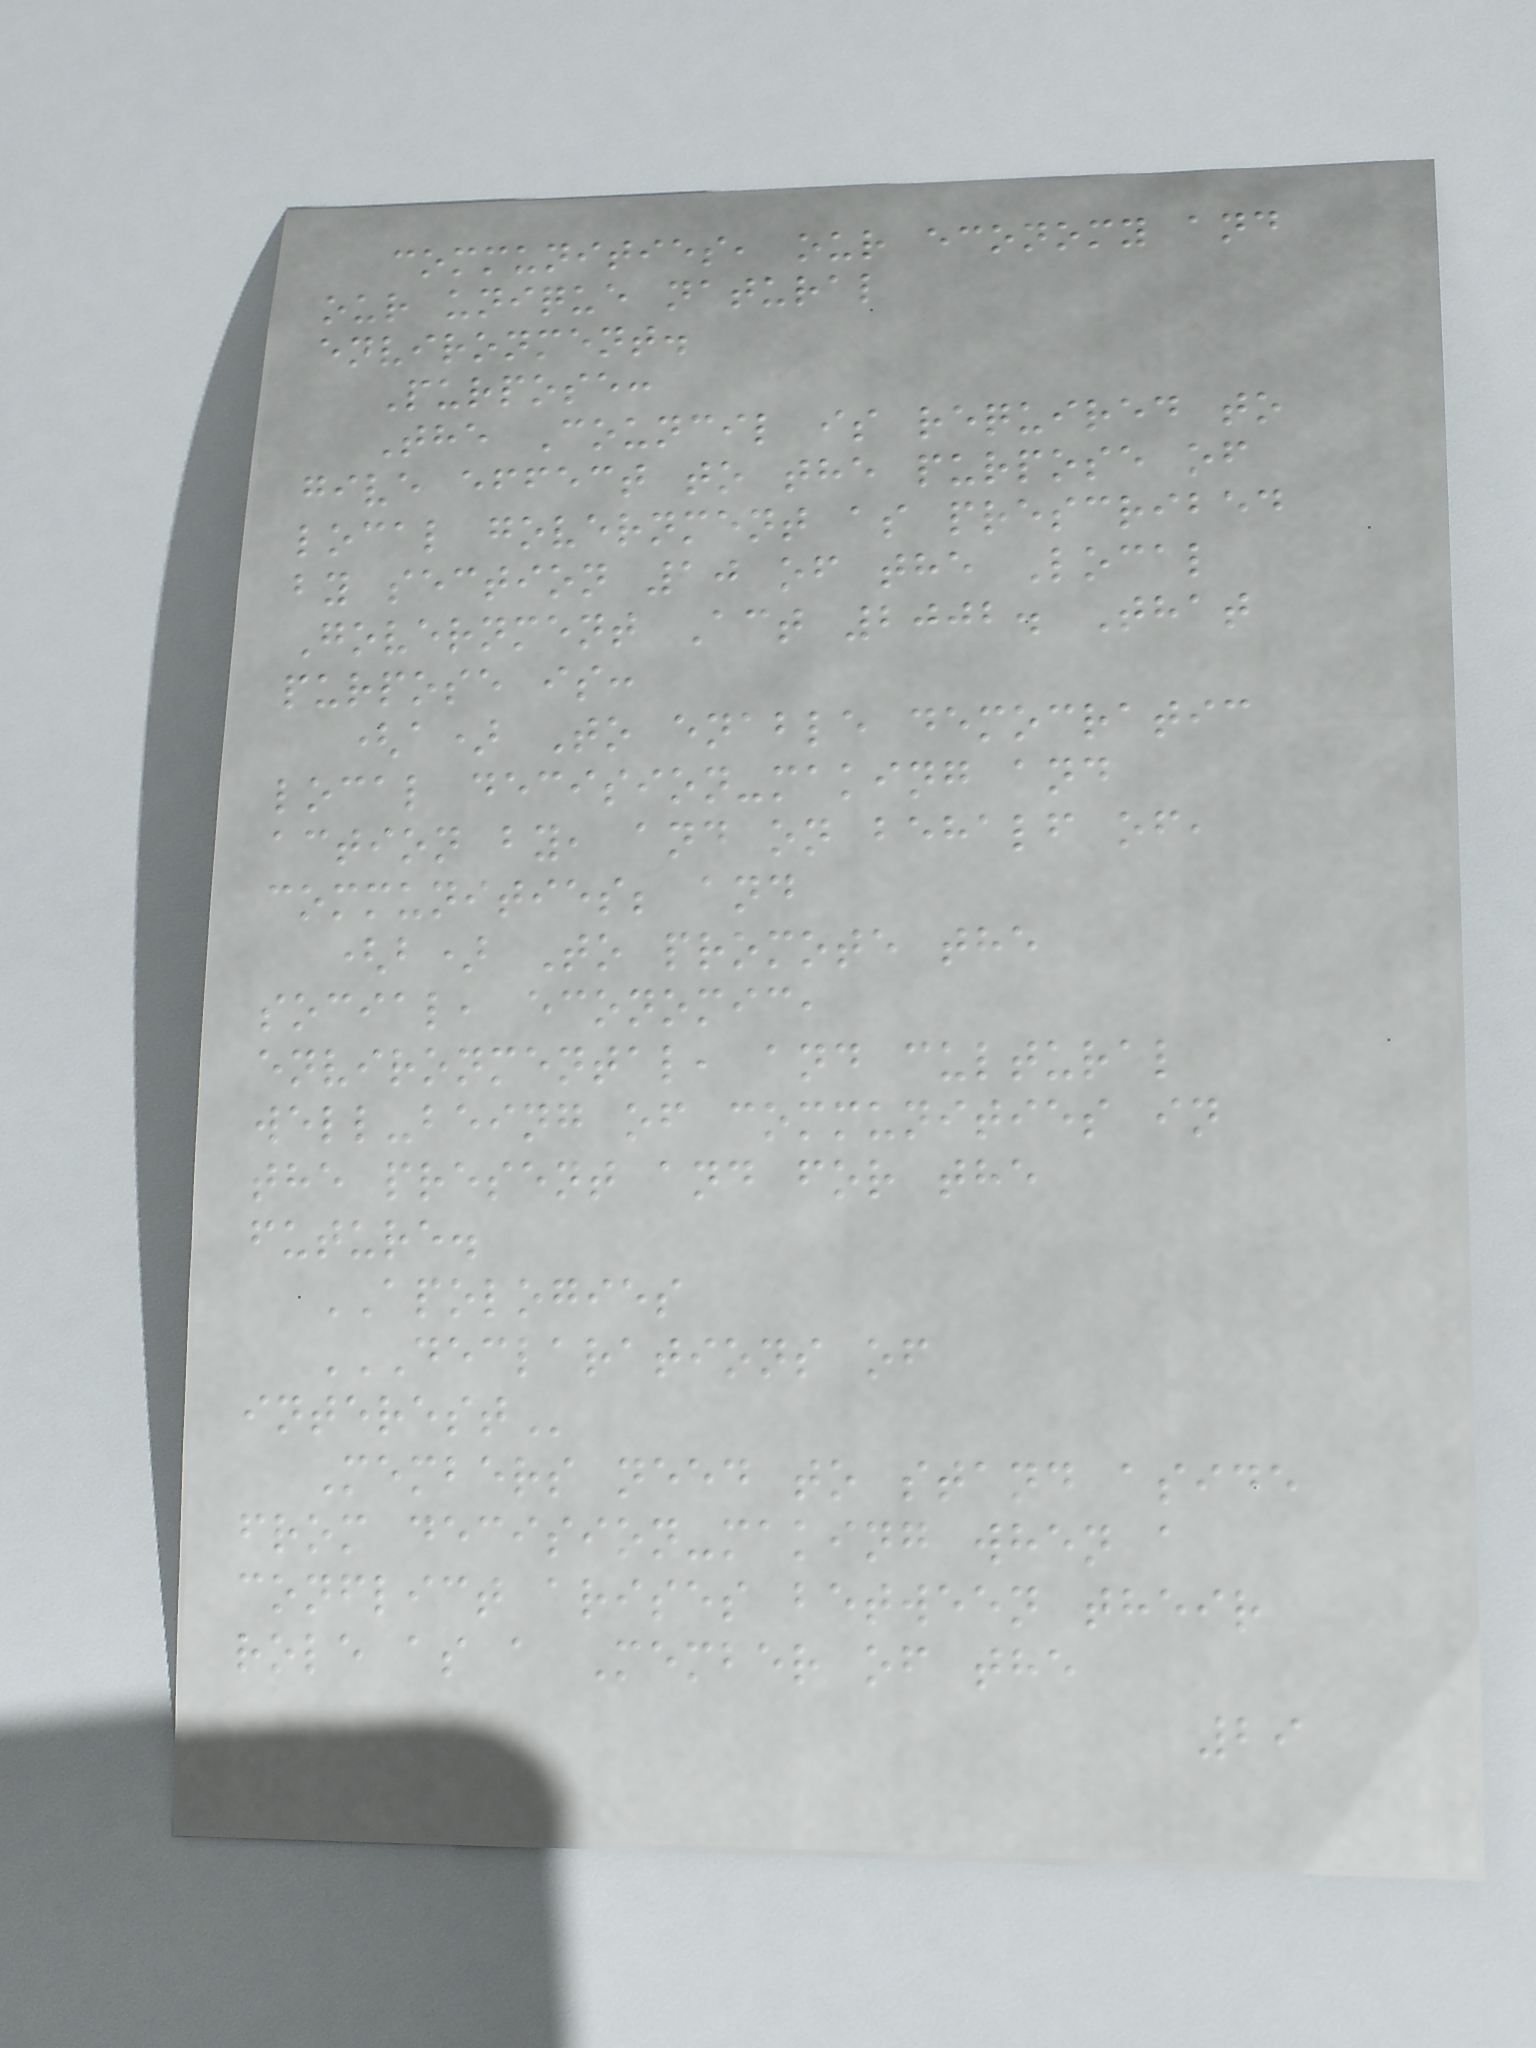communities, our economy and
our unique natural
environment.
Purpose:
The Council is required to
give effect to the purpose of
local government as prescribed
by section 10 of the Local
Government Act 2002. That
purpose is:
(a) To enable democratic
local decision-making and
action by, and on behalf of,
communities; and
(b) To promote the
social, economic,
environmental, and cultural
well-being of communities in
the present and for the
future.
APOLOGIES
DECLARATIONS OF
INTEREST
Members need to stand aside
from decision-making when a
conflict arises between their
role as a Member of the
29
